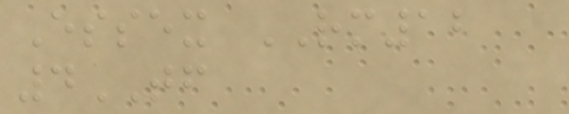Essex RM12
4TF
